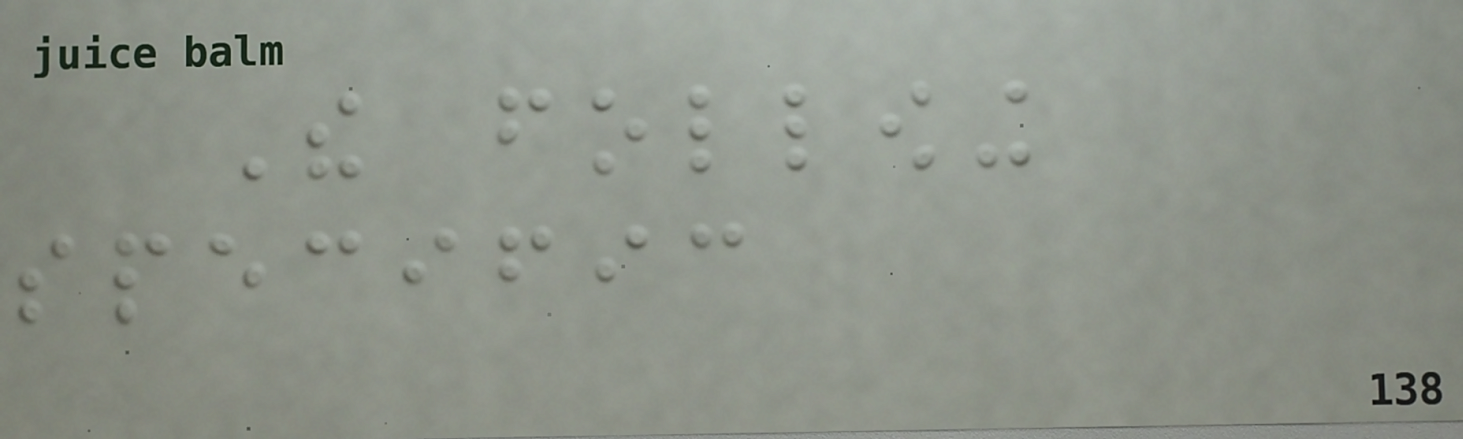The following
specific
